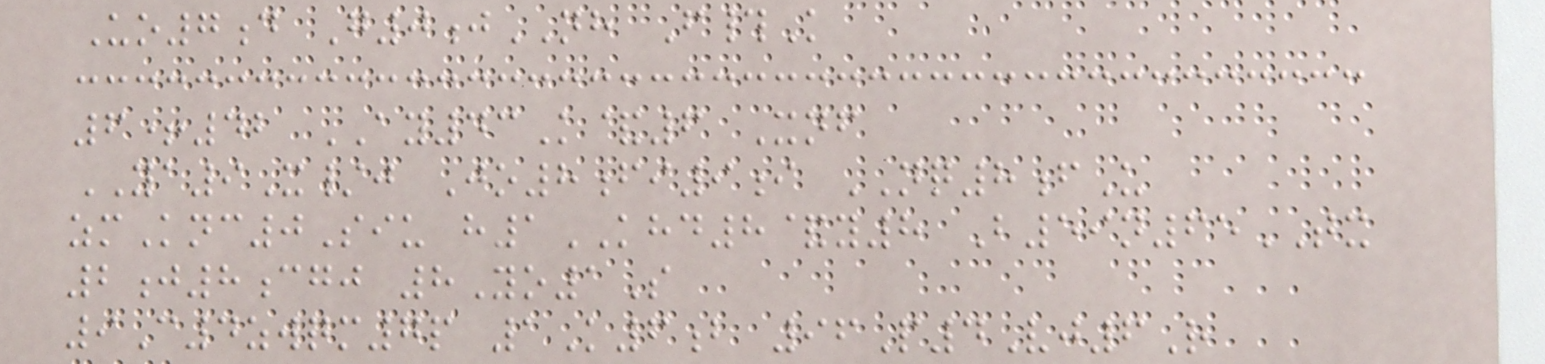Uo7d G0jNH F#K
6+42 AY43K&6 Xnf
YA9X/j Jo8fi9i NQ8fU
zmKnc0Siu h1KHD8&y8 B59n65TX
2j8cgj 8Yo1S
9C4zwqm7p 1K6b 96P4Vj6R
